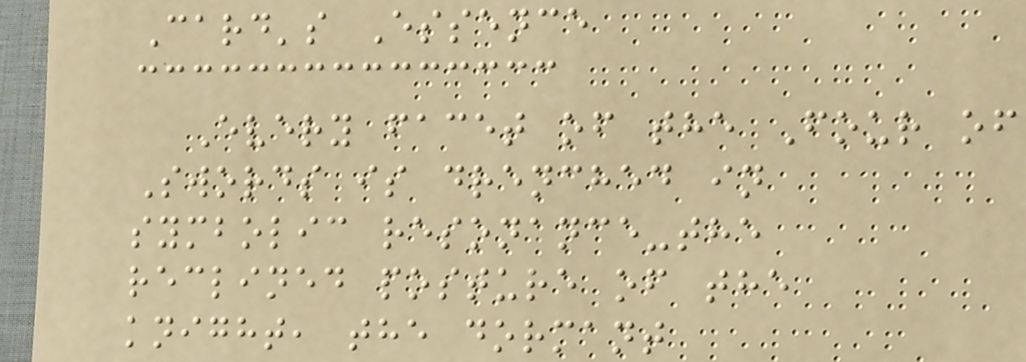Card's Essence
Every facet of the Four of
Swords is drenched in
symbolic resonance-the
reclined posture of the
knight, the dormant
